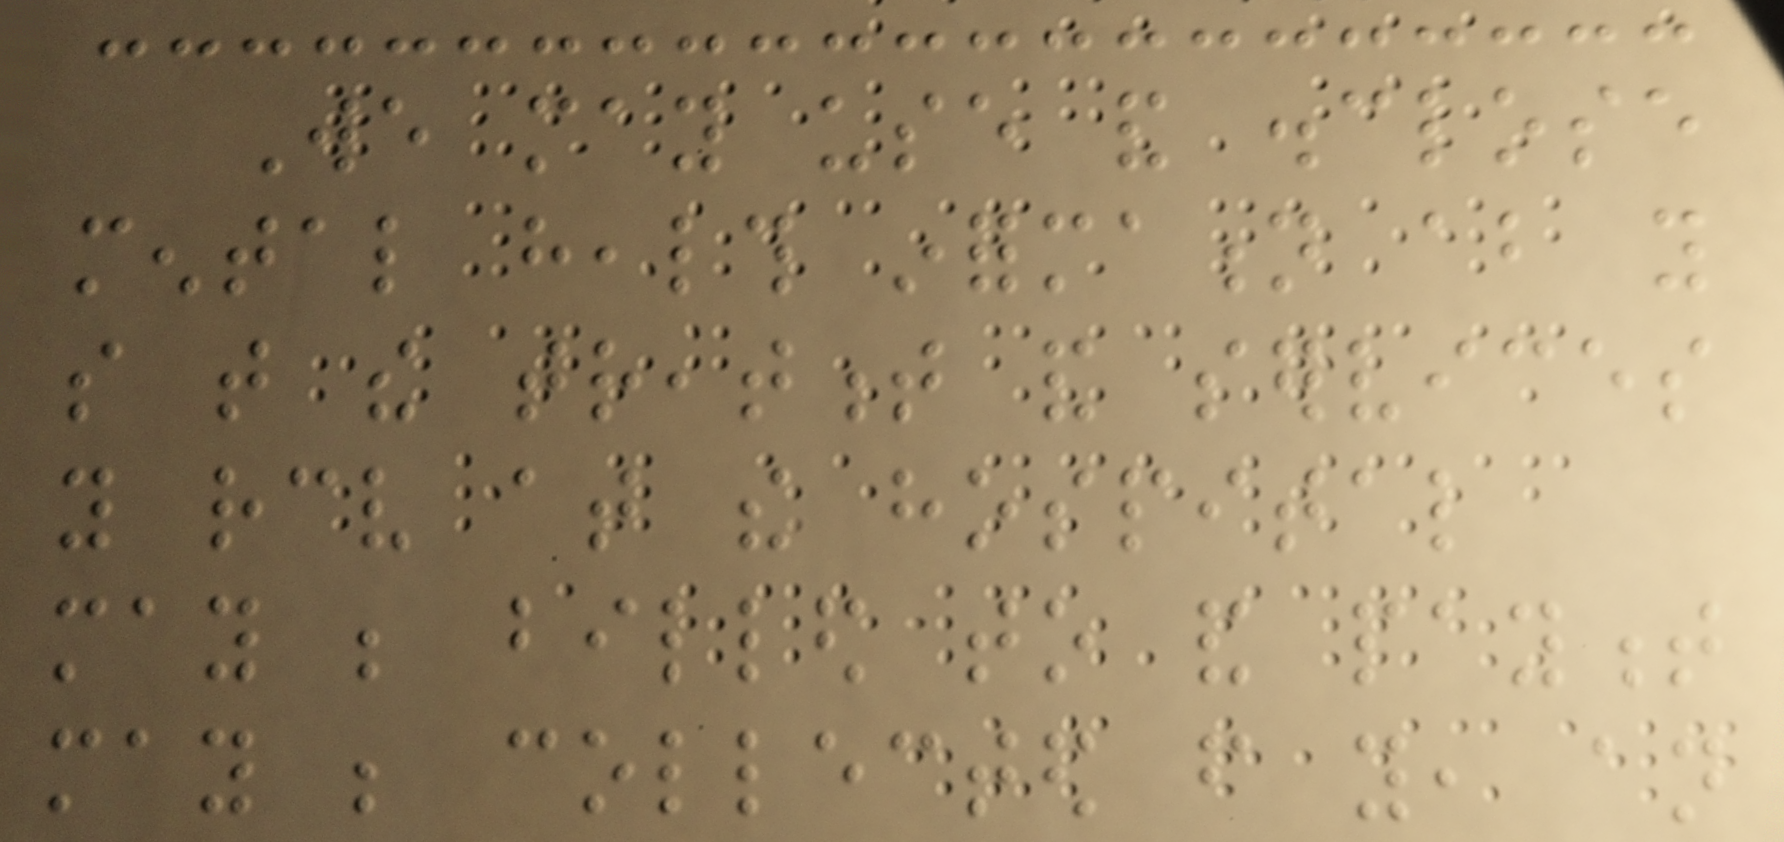We may use and disclose
mental health information about you
so that the treatment and services
you receive at the hospital
may be billed to and payment
may be collected from you, an
